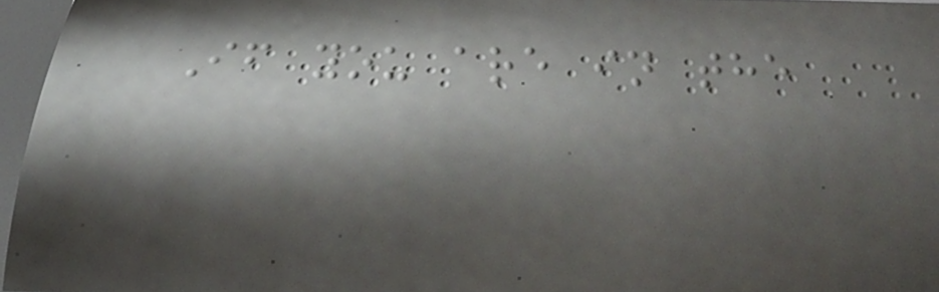If you are in the
